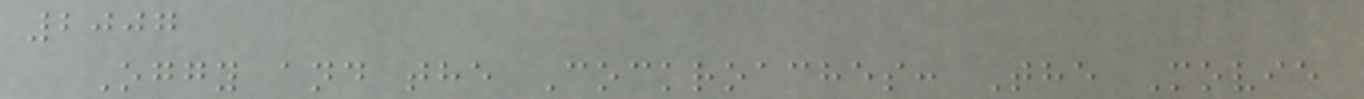2007
Oggy and the Cockroaches: The Movie
